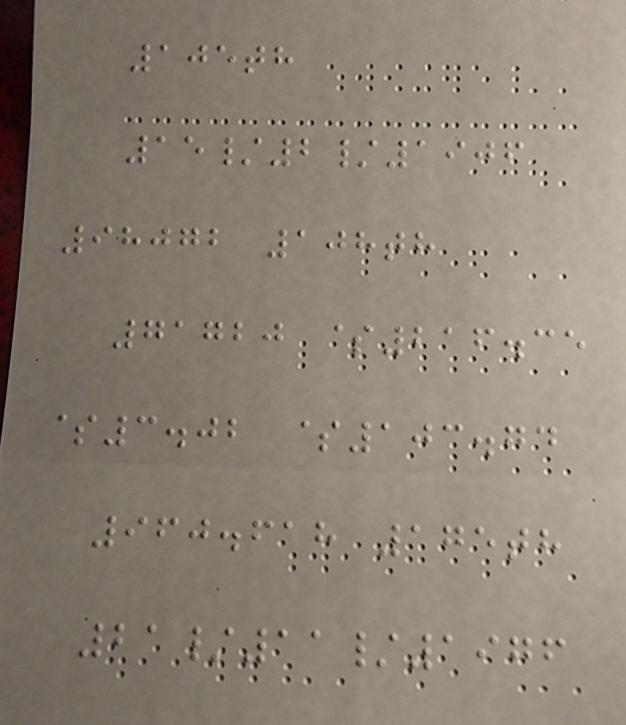105th
15/2/1906
98072 108th
71720 $216.35
$3.02 $103.74
960.618 175th
21/11/1976
